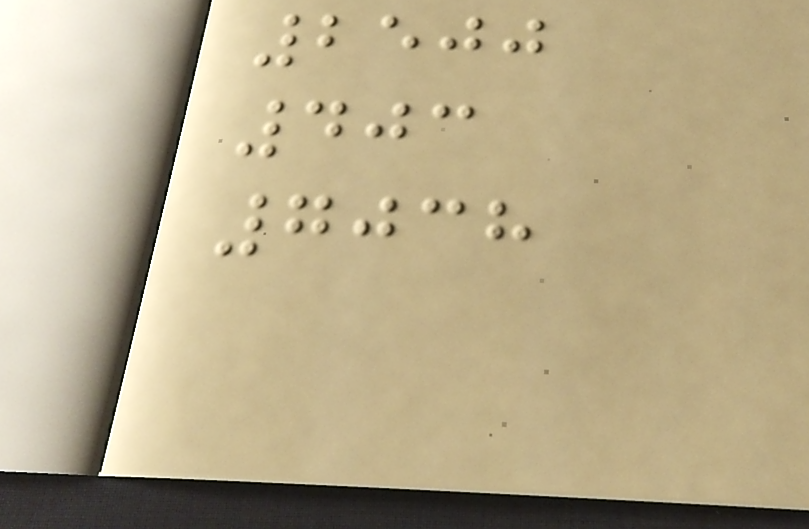2500
403
7038
